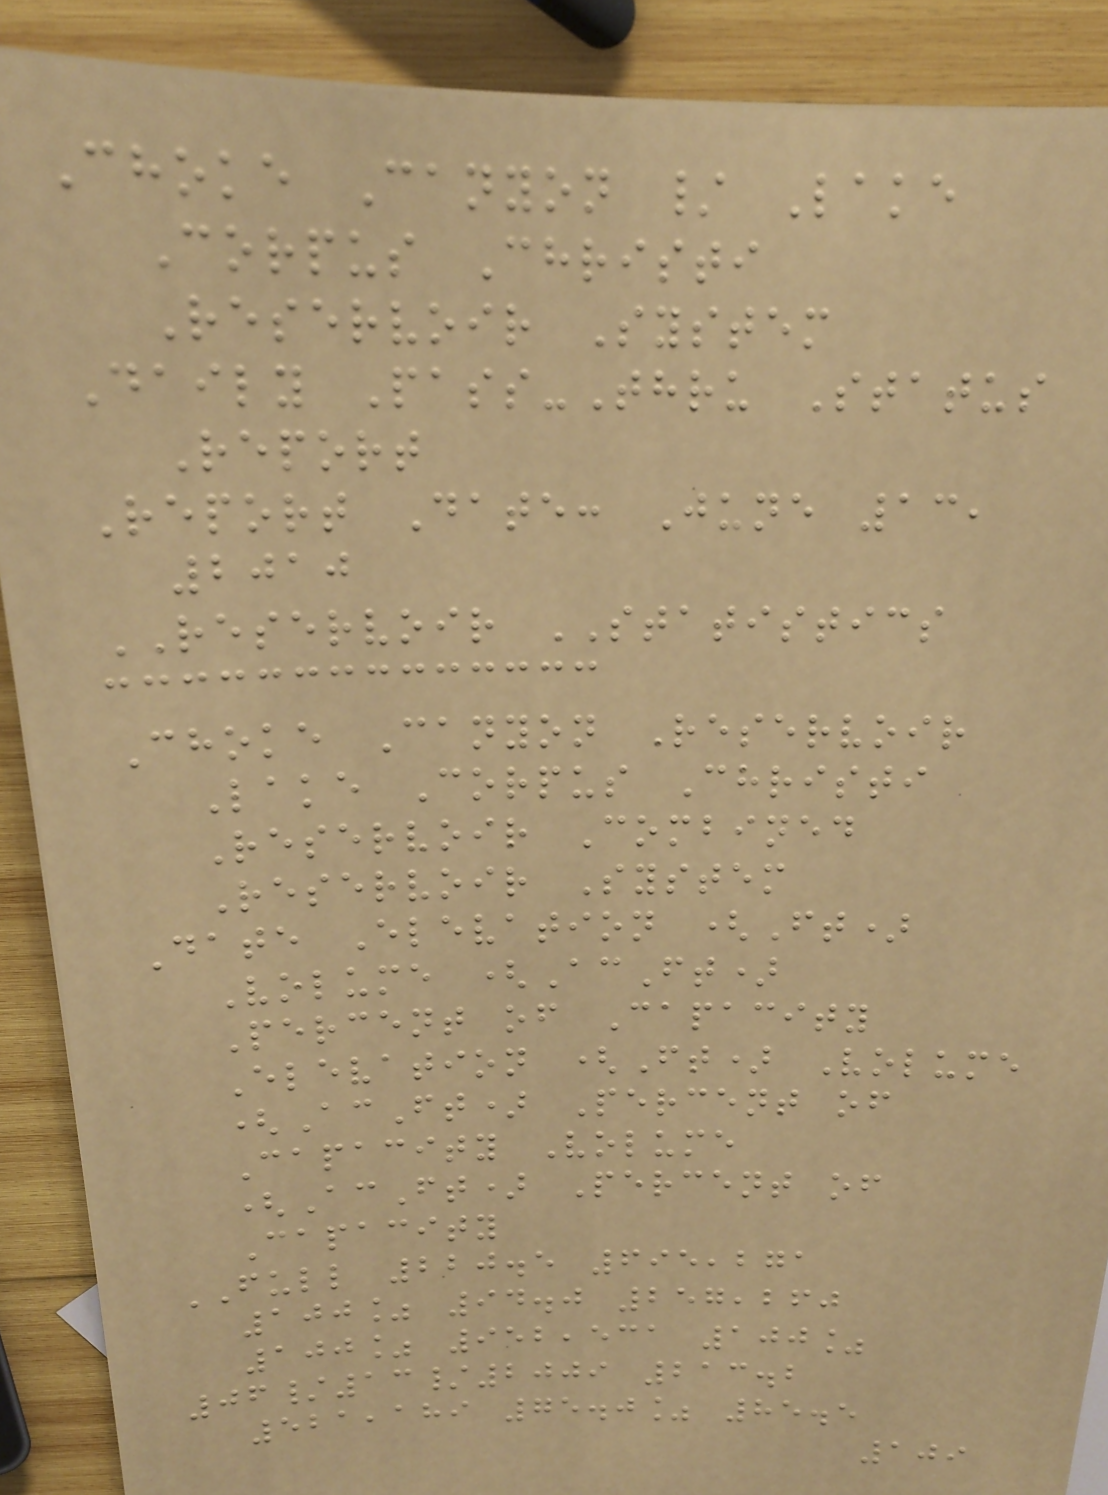Choke Canyon / Lake
Corpus Christi
Reservoir System
Daily Pass-Thru Status
Report
Report Date: June 13,
2010
RESERVOIR STATISTICS
Choke Canyon Reservoir
Lake Corpus Christi
Reservoir Combined
Reservoir System
Date Elevation (Ft)
Volume (AcFt)
Percent of Capacity
Elevation (Ft) Volume
(AcFt) Percent of
Capacity Volume
(AcFt) Percent of
Capacity
FULL 220.5 695,271
100% 94.0 257,260
100% 952,531 100%
06/13/2009 213.2
521,189 75.0% 85.5
109
